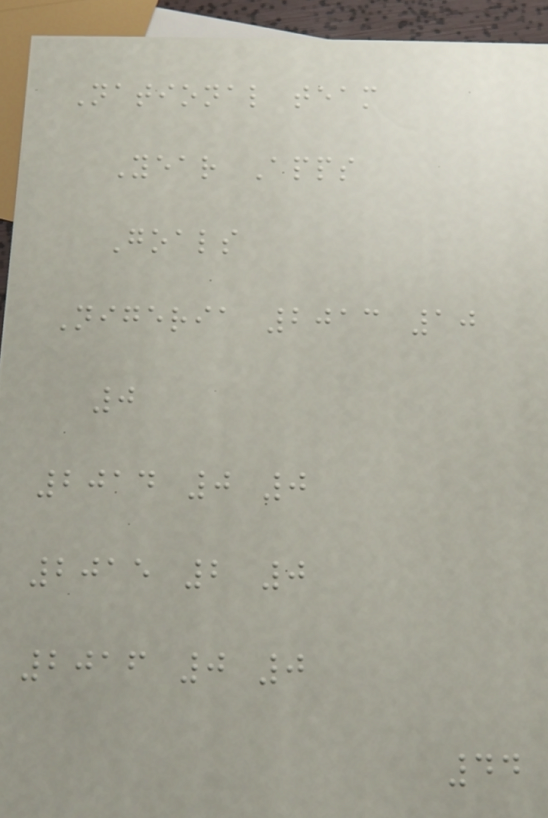National team
Year Apps
Goals
Nigeria 2013 10
0
2014 0 0
2015 2 0
2016 0 0
44
